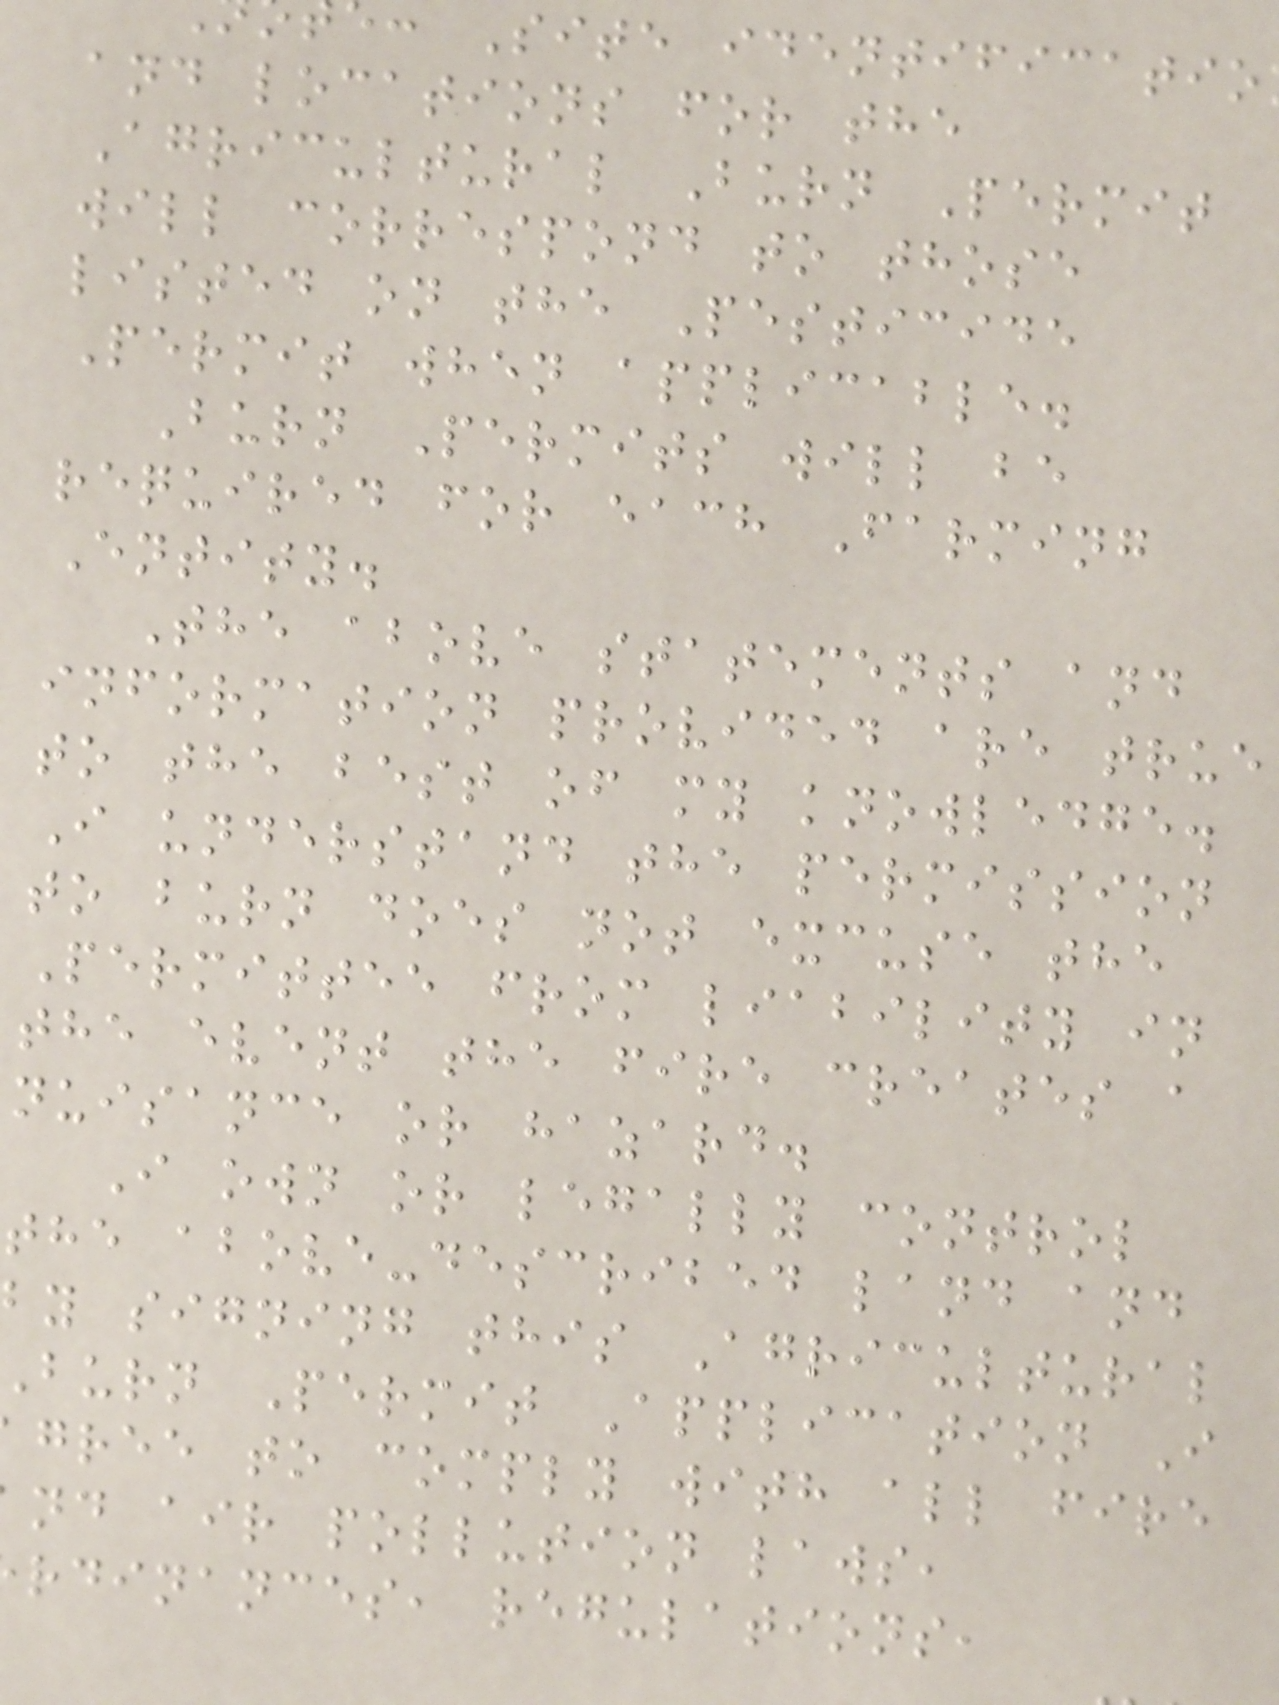: Site identificatio
and locations for the
Agricultural Burn Permit
will correspond to those
listed on the Pesticide
Permit when applicable.
Burn Permits will be
required for each Farming
Entity.
The above statements and
information provided are true
to the best of my knowledge.
I understand the permission
to burn does not excuse the
Permittee from liability in
the event the fire creates a
nuisance or hazard.
I own or legally control
the above-described land and
by signing this Agricultural
burn Permit Application I
gree to comply with all fire
nd air pollution laws,
rdinances, regulations,
